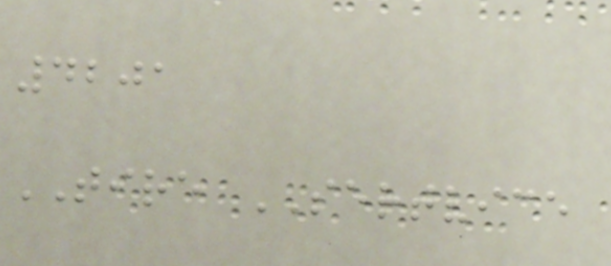4201
TIRE SERTVICE
